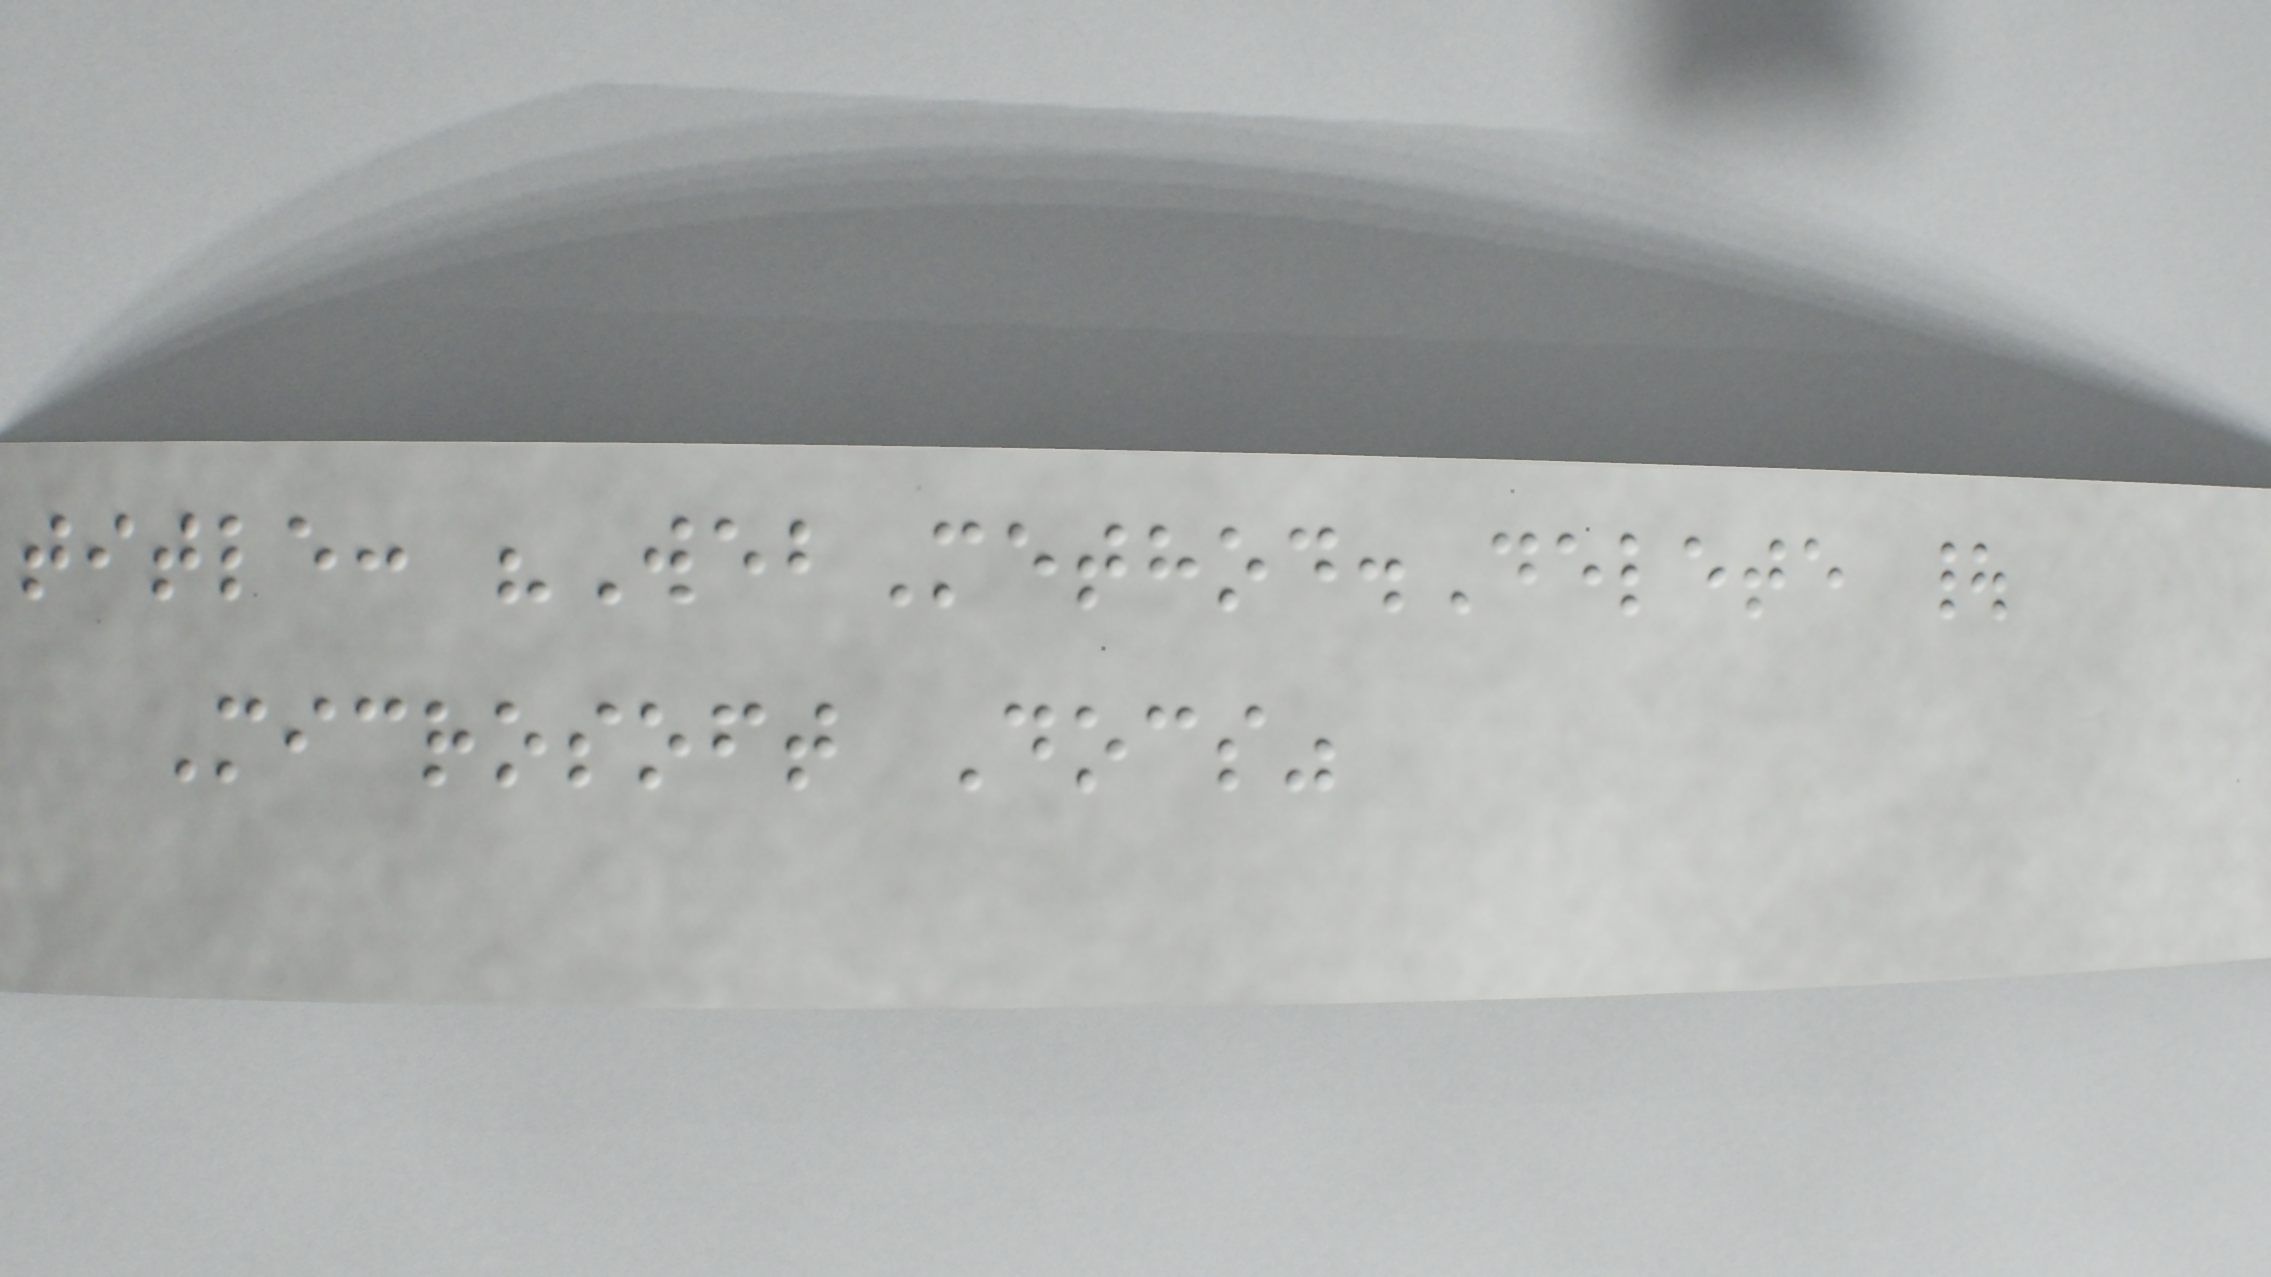title: "WebMethod.Delete |
Microsoft Docs"
